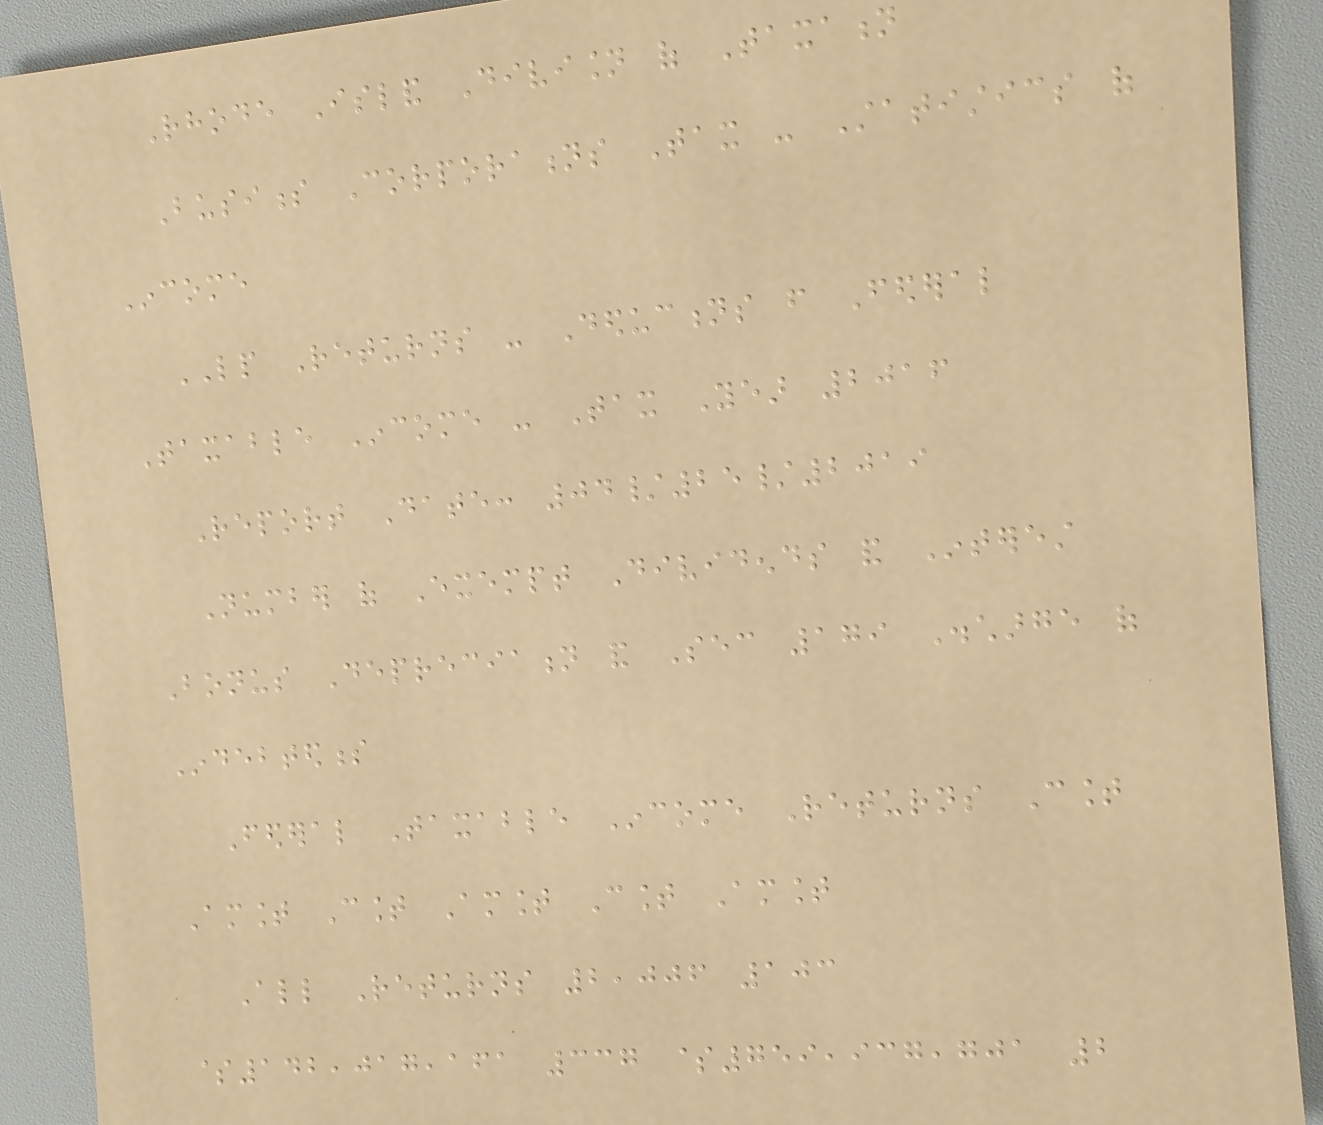Rhode Island Division of Taxation
Business Corporations Tax - Statistics of
Income
LP Returns - Deductions from Federal
Taxable Income - Tax Year 2016
Report Date: 04/25/2019
Number of Exempt Dividends and Interest
Bonus Depreciation and Sec 179 Discharge of
Indebtedness
Federal Taxable Income Returns Count
Amount Count Amount Count Amount
All Returns 2,006 103
$142,017,161 337 $759,937,701 2
